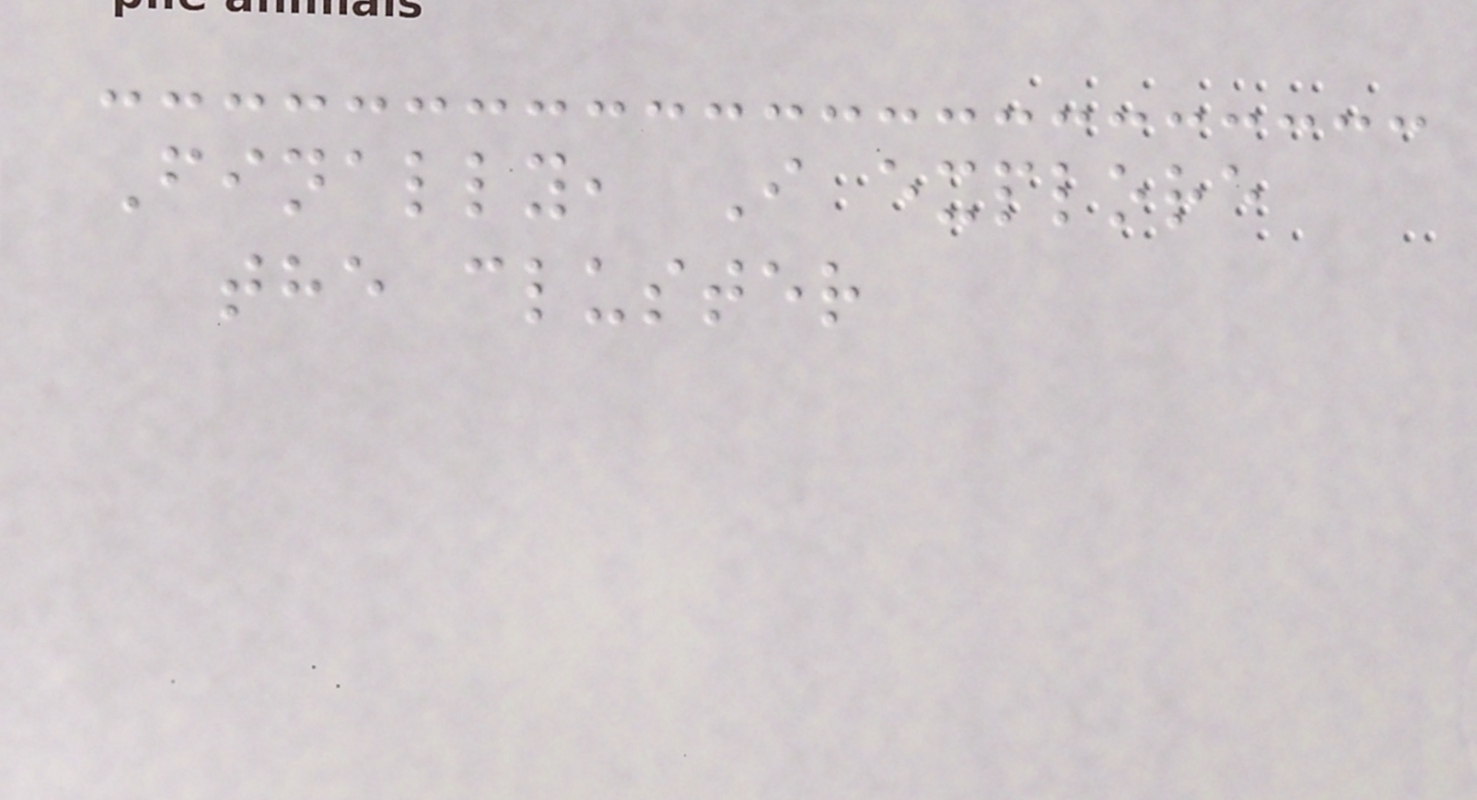Finally, I explore
the cluster
